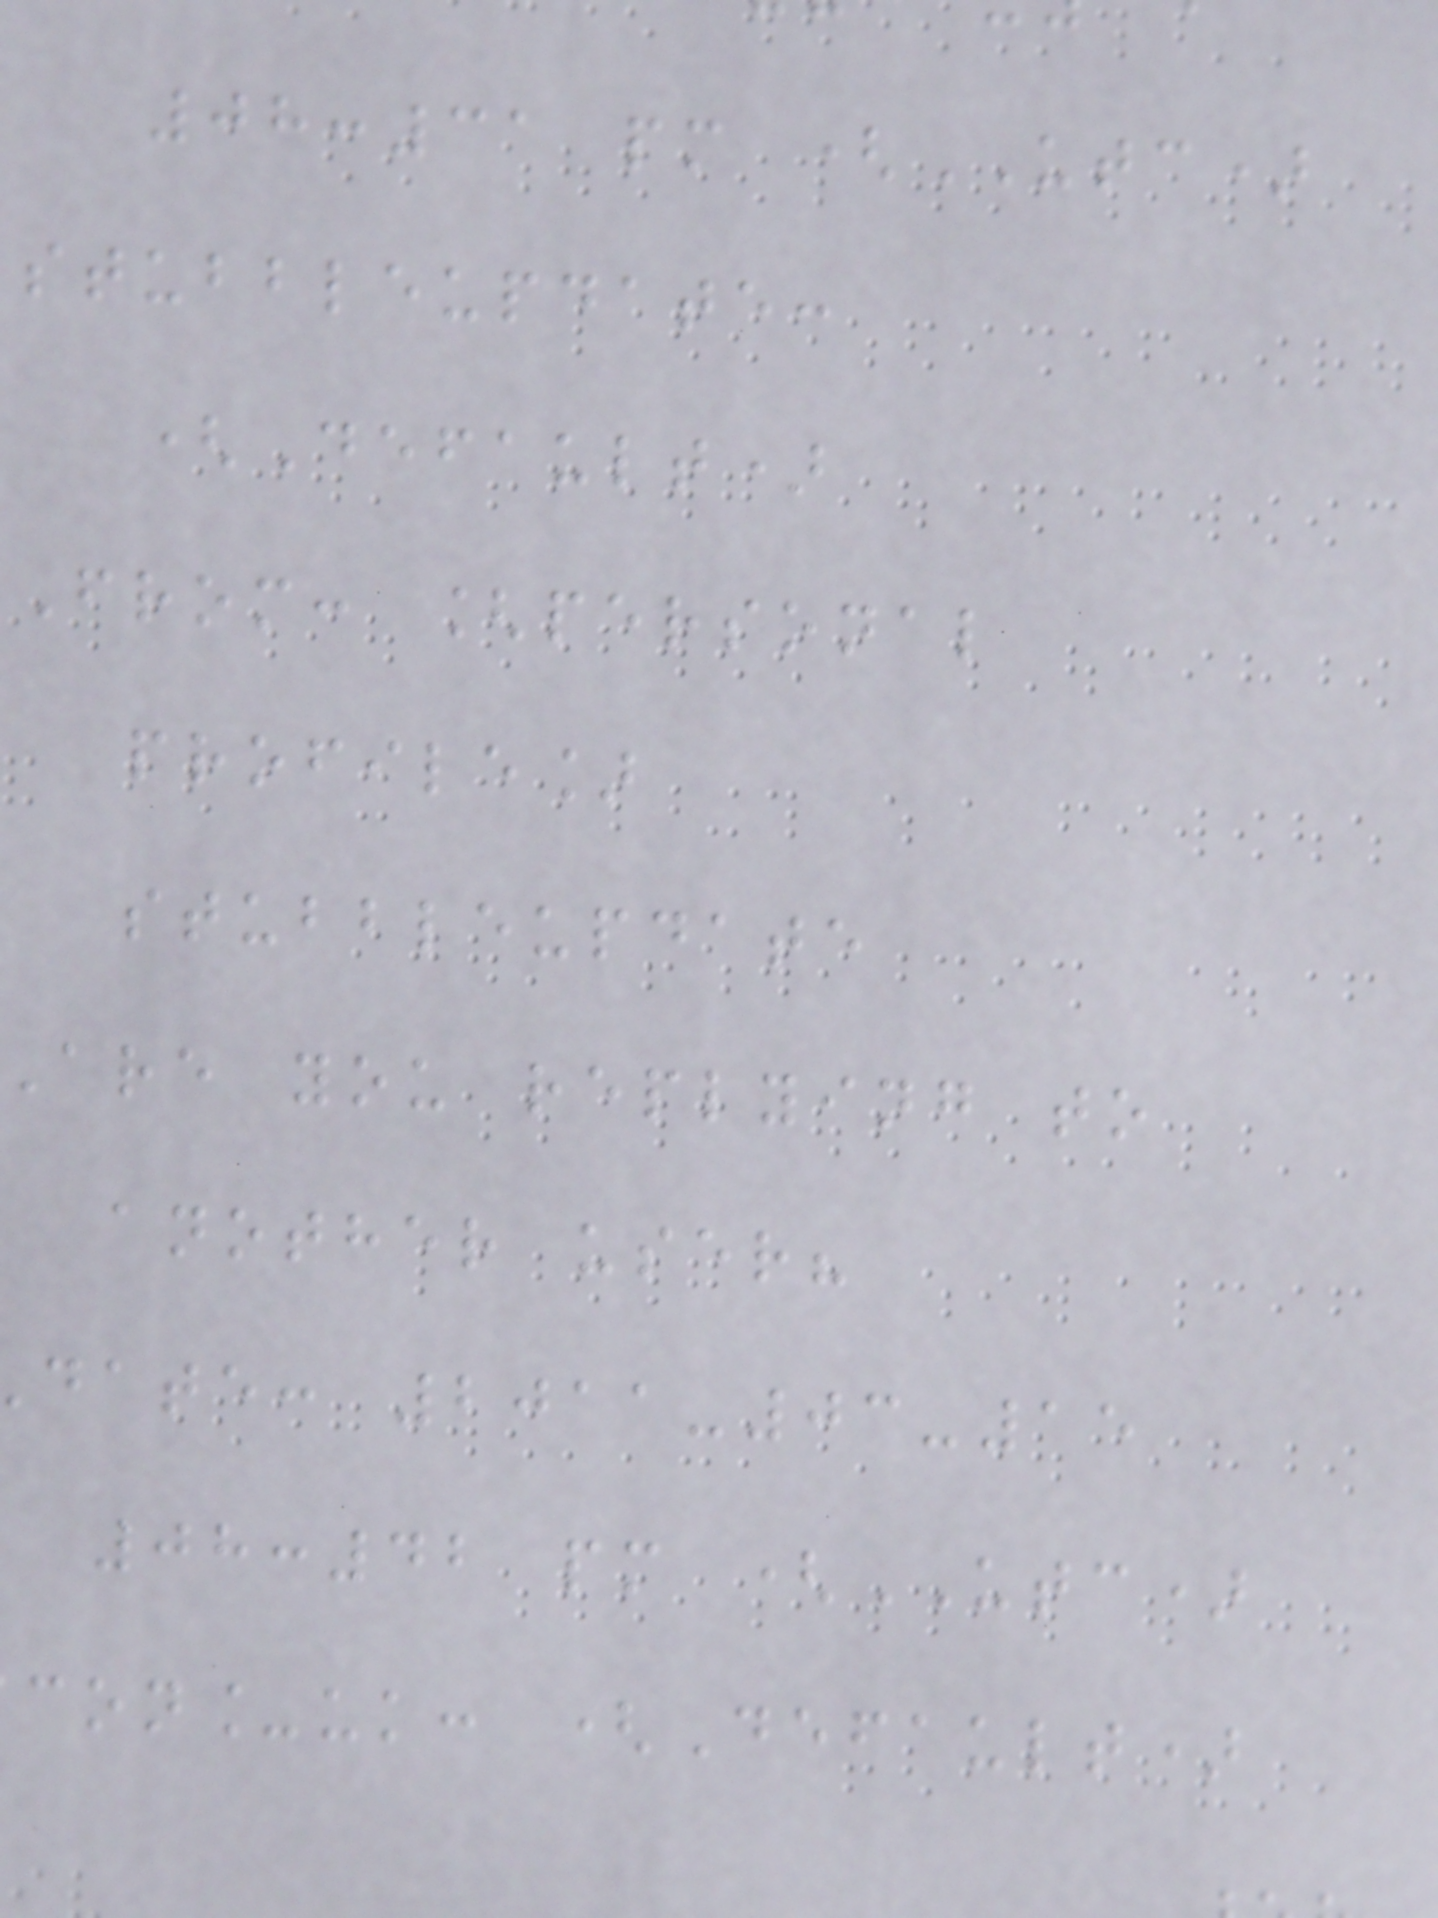08:31 pm (UTC)
stubbleupdate:
(Default)
From: [personal
profile]
stubbleupdate
are you replying to
another user?
date: 2011-03-15
08:42 pm (UTC)
con_uk: (Default)
